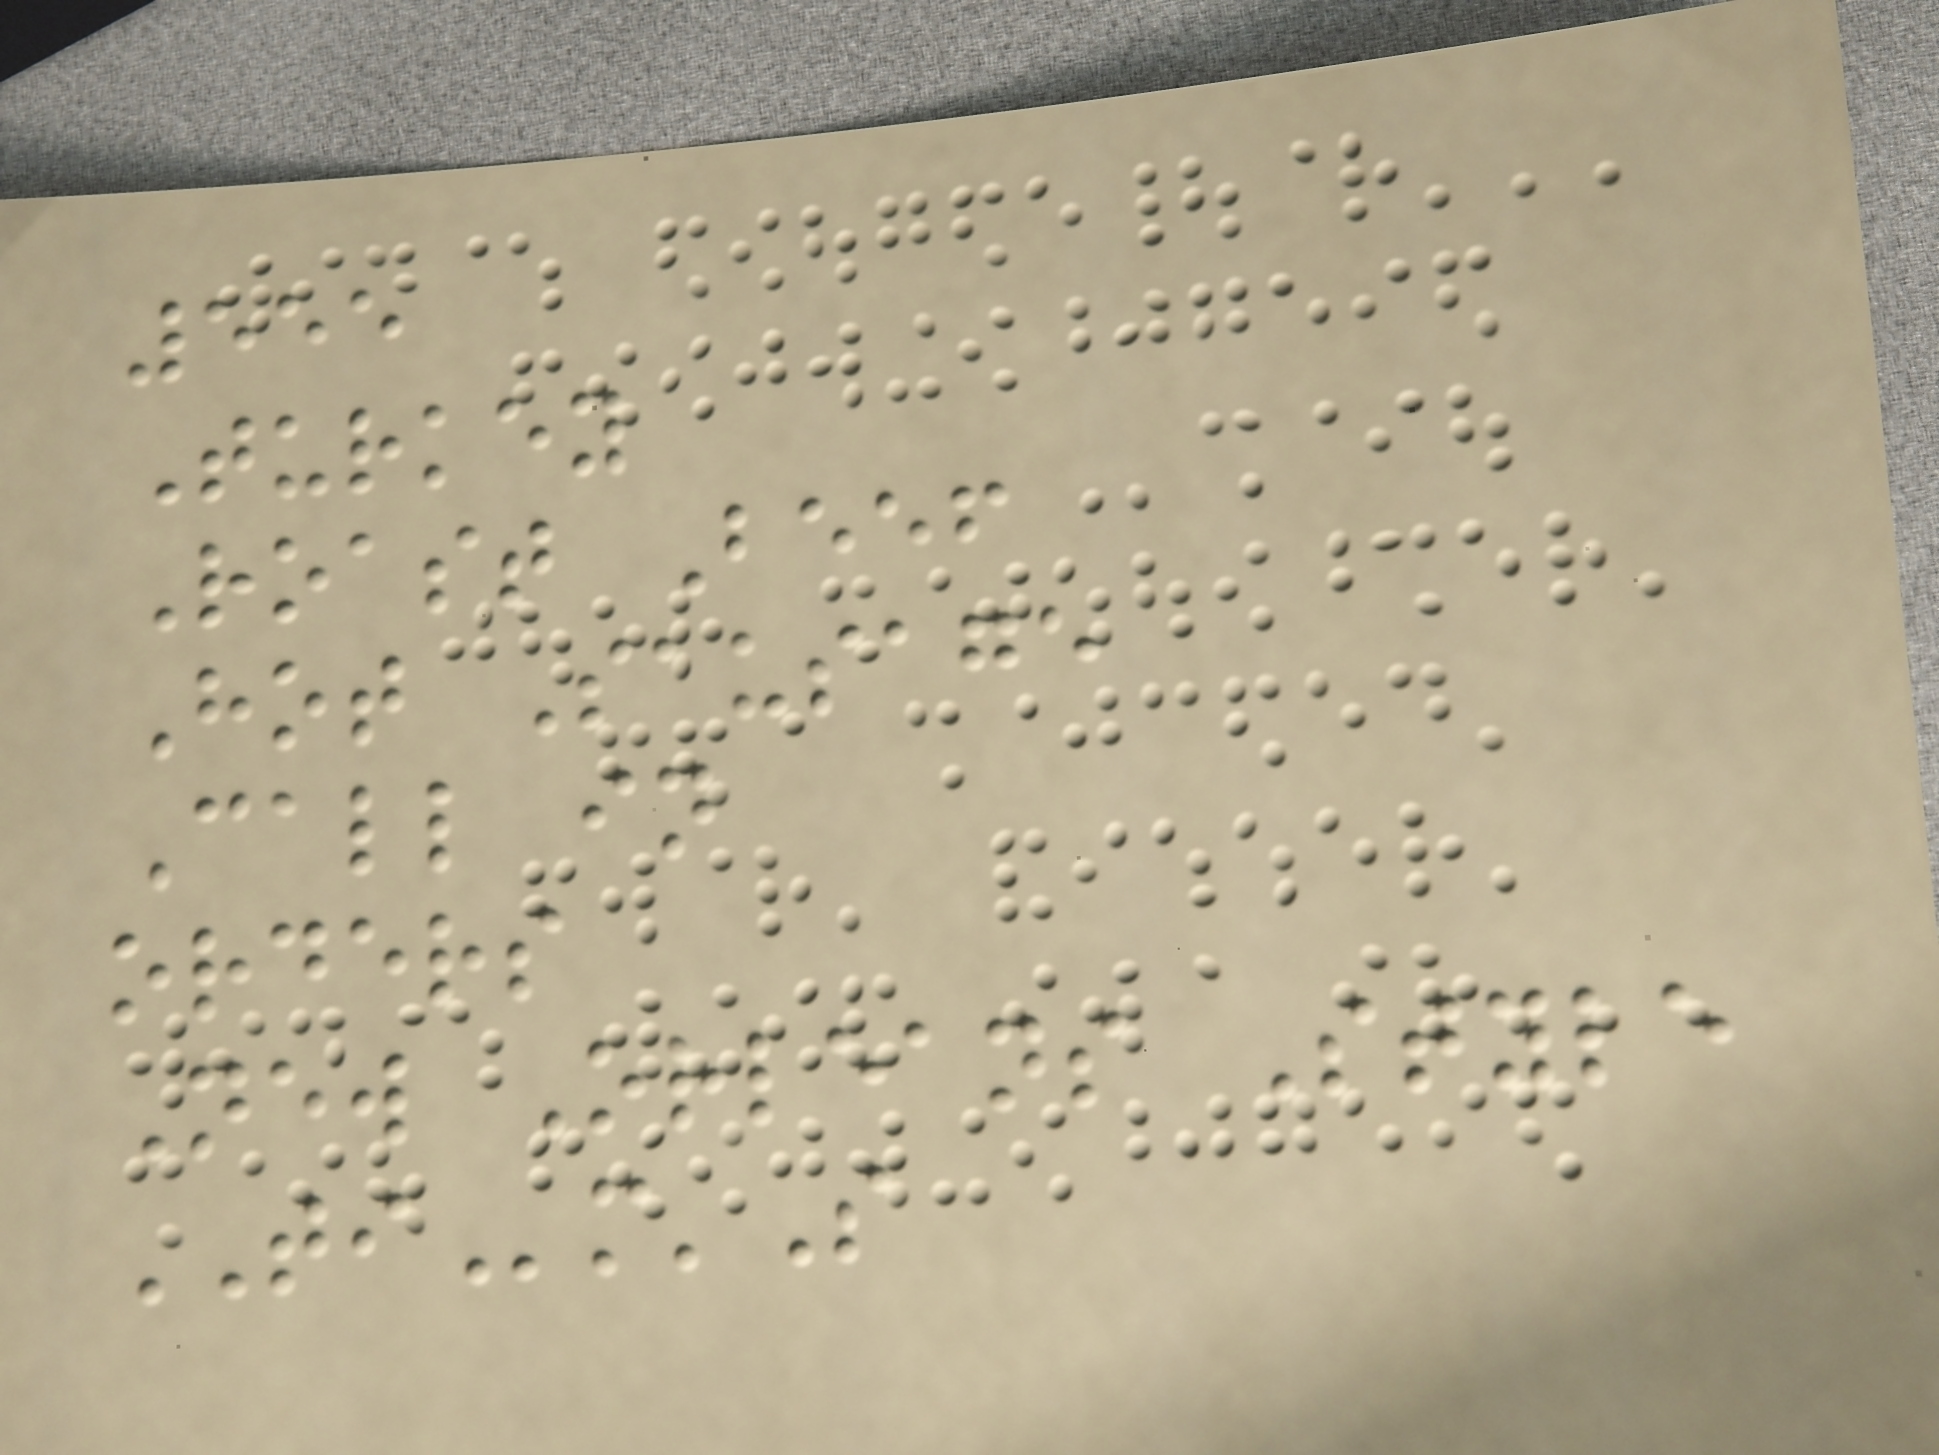555
Turkey
Roast Beef
Hot Sausage
Call in
orders
New Orleans Style
TIm'S
